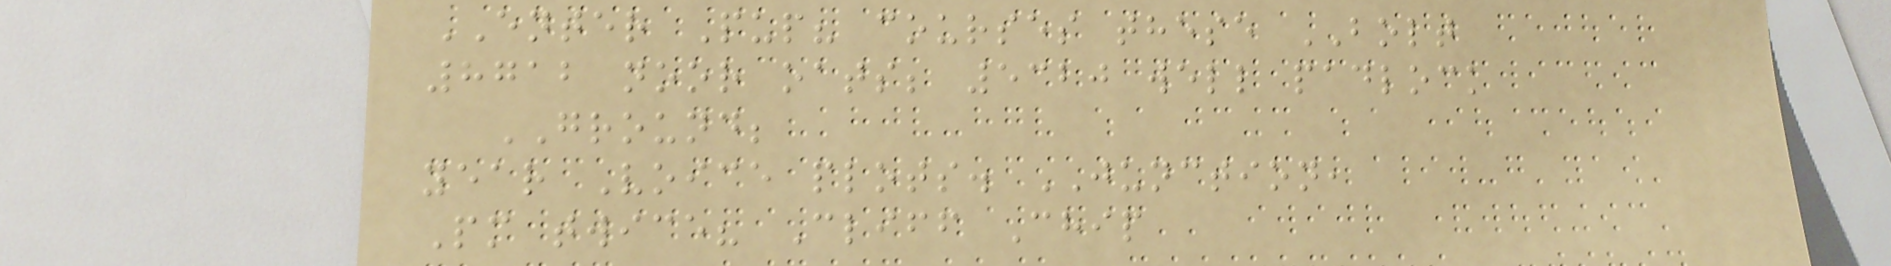ENTER Pup? courses these BOLT
8712 noor oats; 5320 well padlock
GROUND;
year Voice plots. JUNCTION,
Pm twice? Cliff Chip
